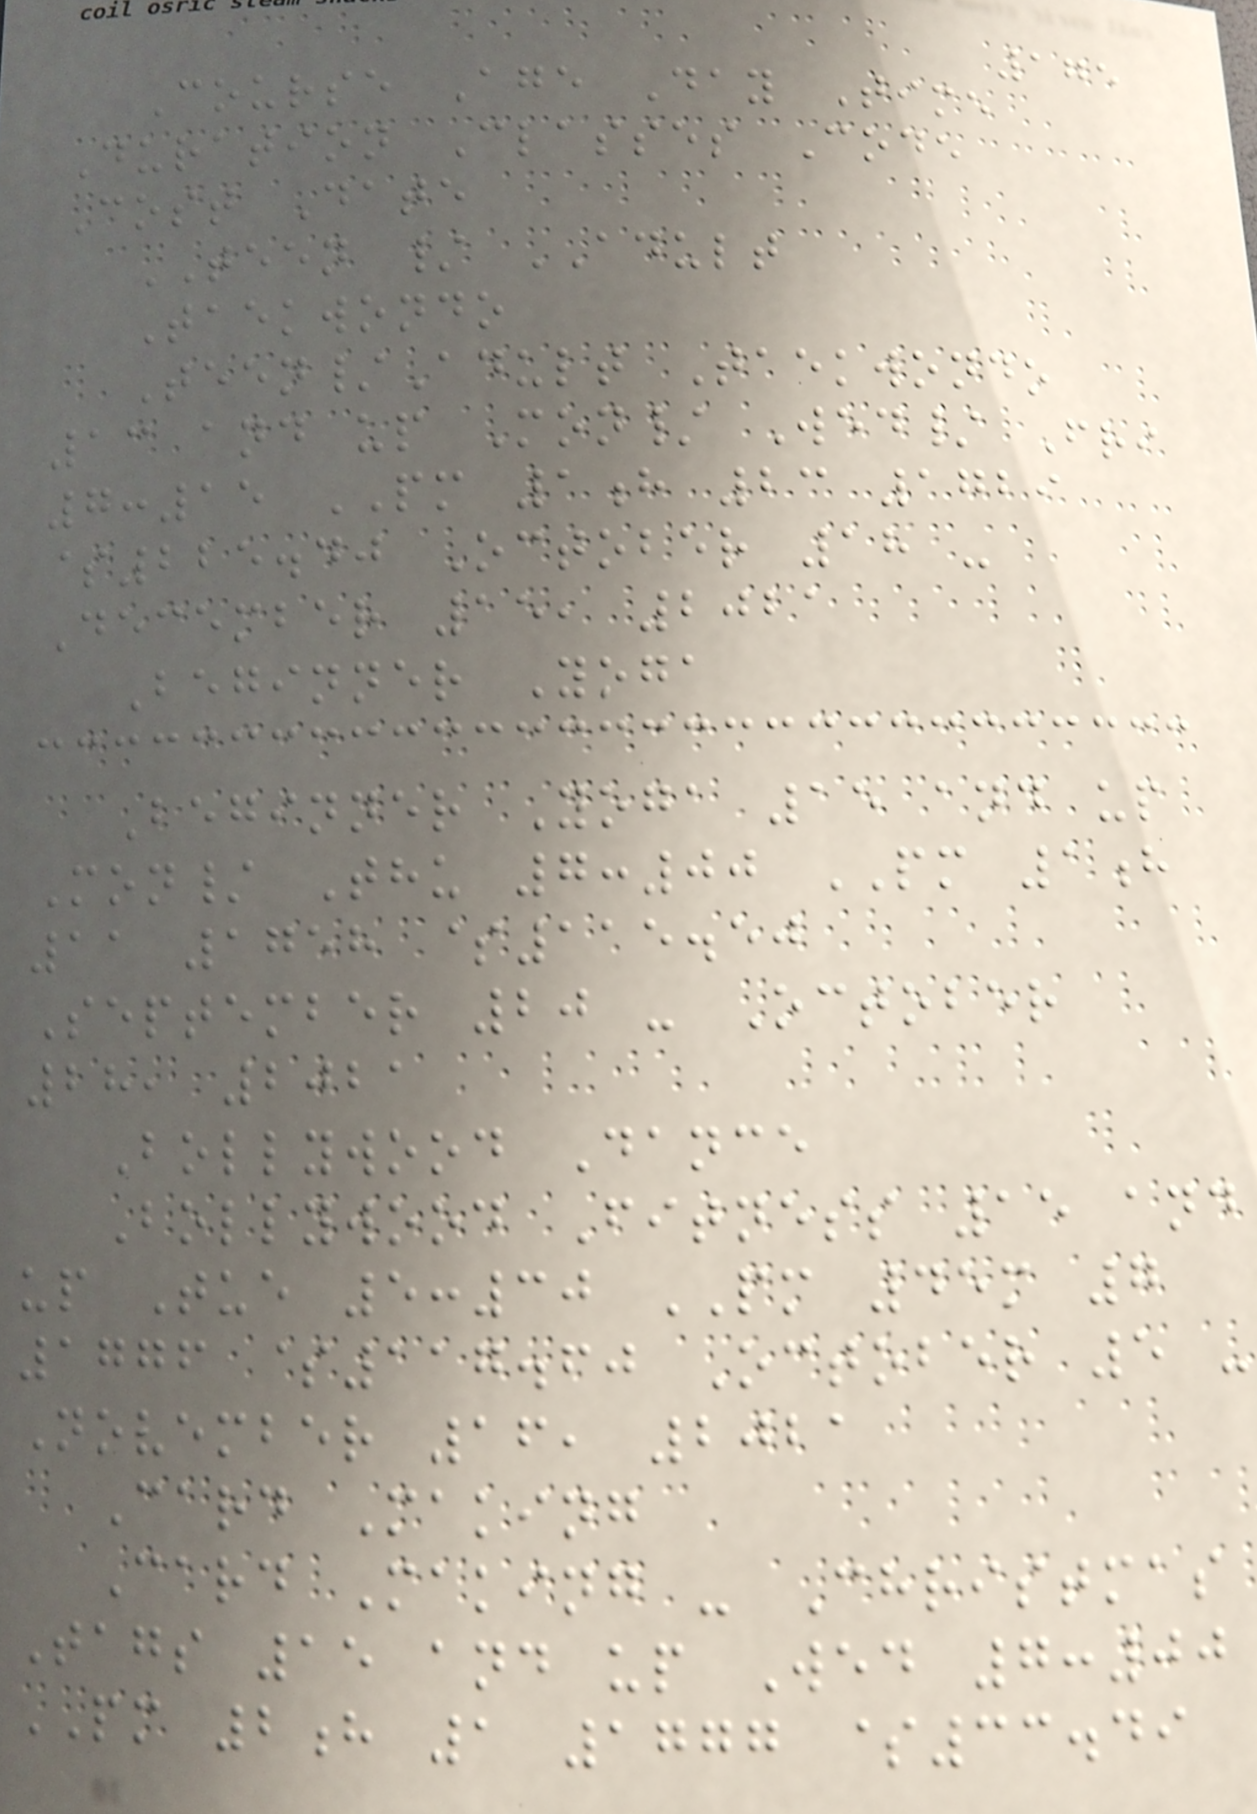175
Course Age Day Time
Duration Classes Code
Cost Date
TEEN / ADULT
Taekwondo
Teen/Adult Taekwondo
13 and up Mon/ Wed/ Fri
7:15 PM 1h 23 1729
$225.40 October 18 -
December 15, 2021
Beginner Yoga
Beginner Yoga 15 and up
Mon/ Thu 7:00 PM 1h
11 1758 $115.50
September 20 - October
28, 2021
Bollywood Dance
Bollywood Fitness 15 and
up Tue 5:30 PM 45m 7
1776 $117.60 October 5 -
November 16, 2021
Card Making
Card Making - Christmas
Tags 15 and up Wed 7:00
PM 2h 1 1777 $33.49
